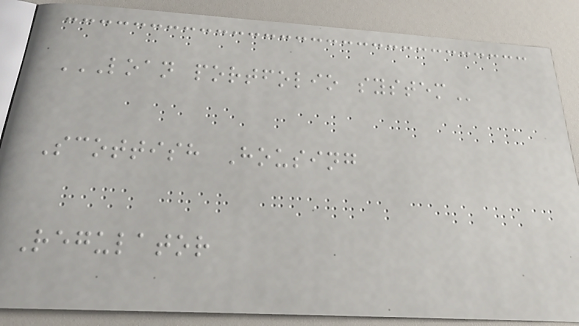LOAN PORTFOLIO SYSTEM
Scottish Housing
Regulator
